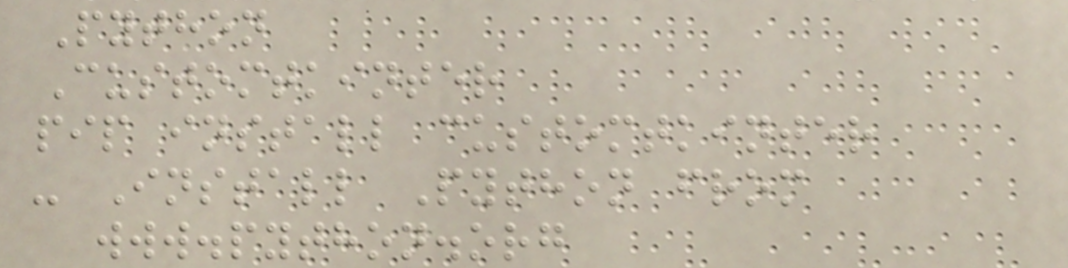Python
Customtkinter
pip install customtkinter
- Install Python from
www.python.org
